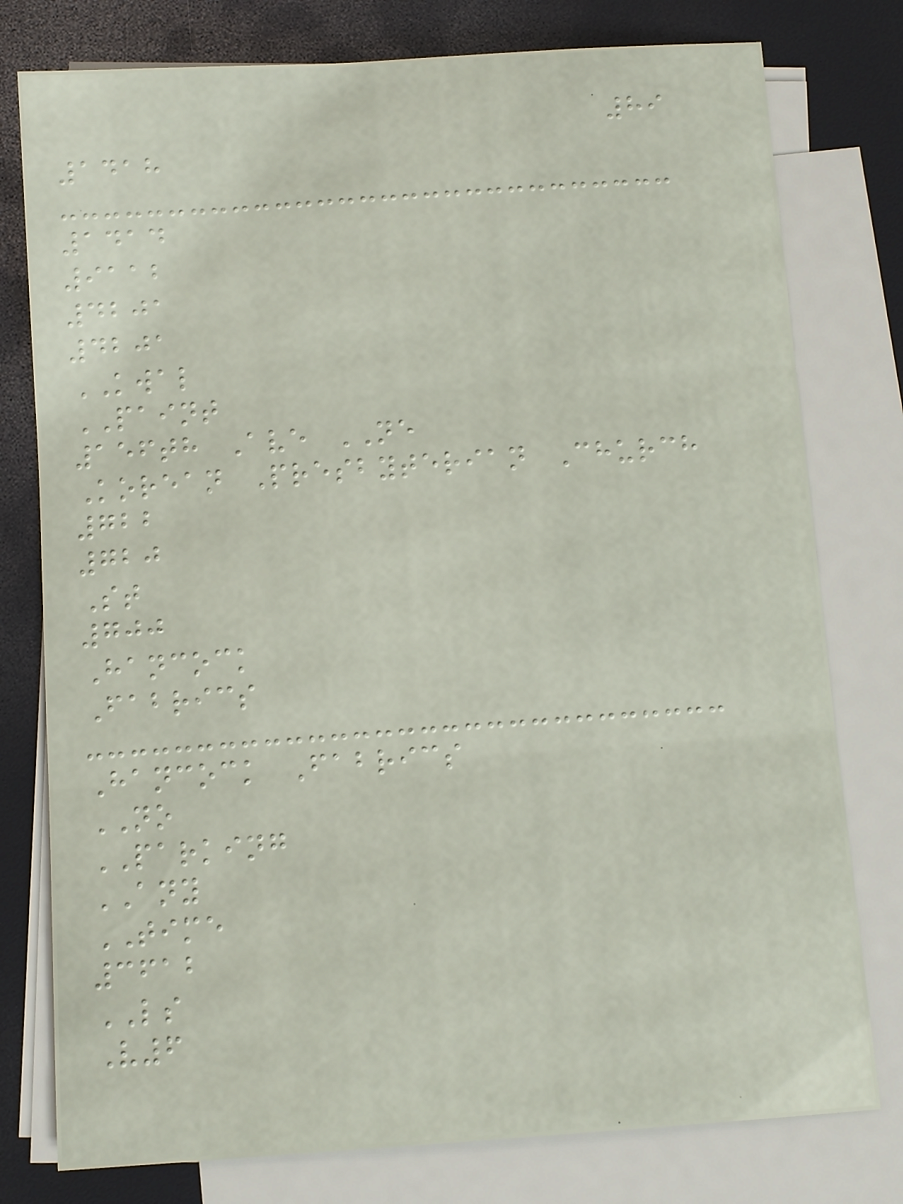89
1418
1414
9112
4201
4201
KWAL
PAINT
156th Ave NE
Korean Presbyterian Church
722
720
St
700
Hancock
Fabrics
Hancock Fabrics
NO
PARKING
ANY
TIME
3612
LS
V6
